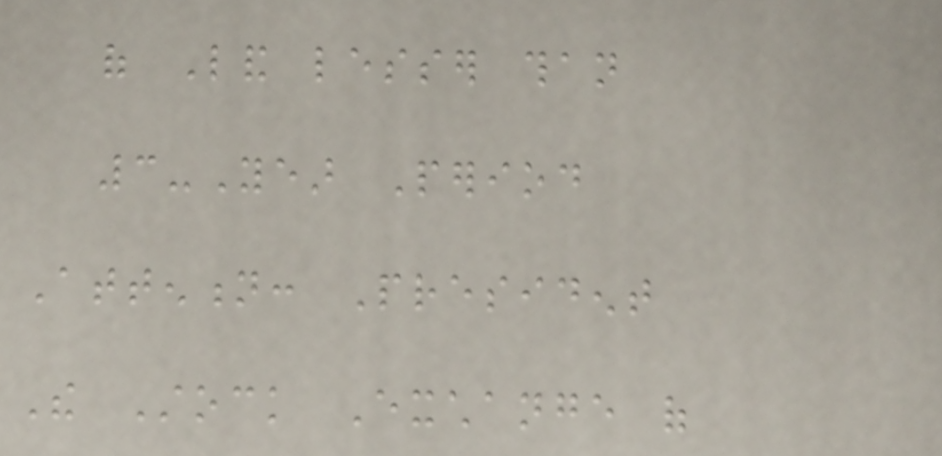of Land lesser than
3-Year Period
Attention: President
The Stock Exchange of
